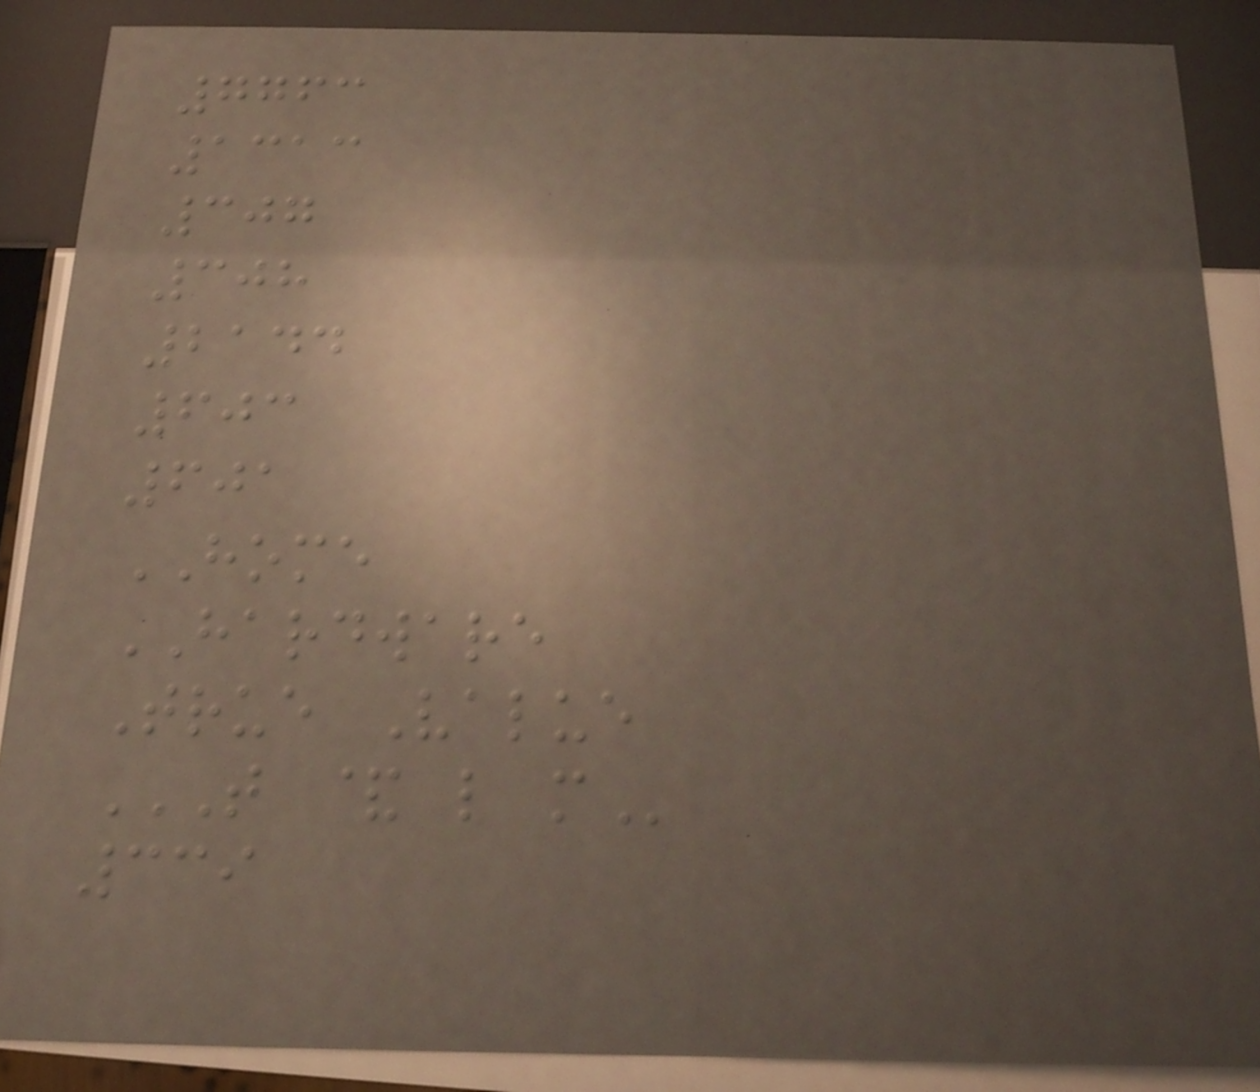7763
1313
307
308
2144
603
601
HOME
HARDWARE
True Value
T & L M
339
